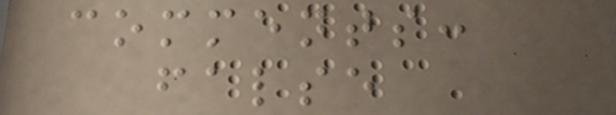comments:
false
